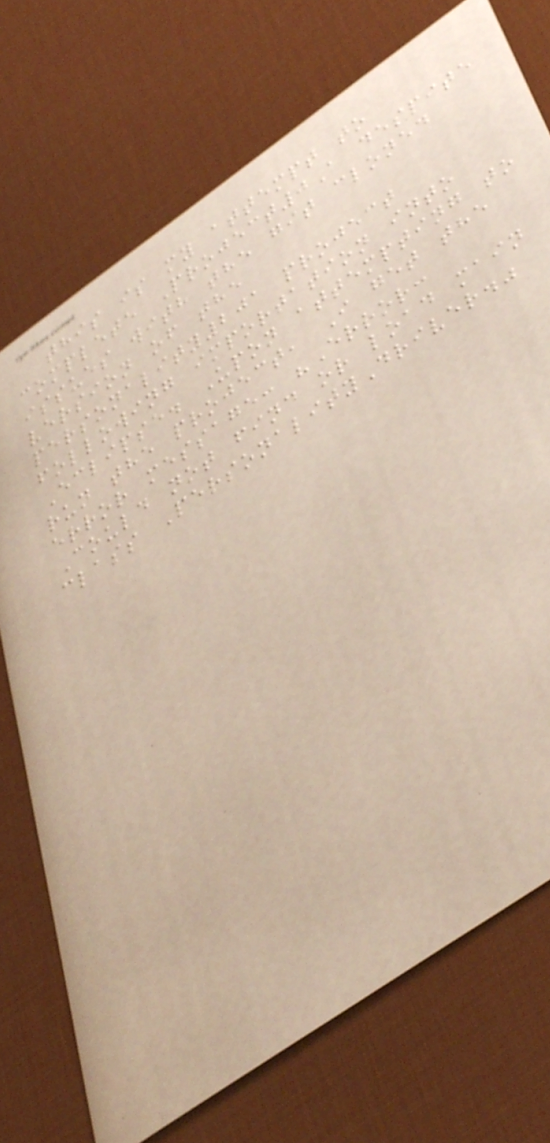this is my attempt to
complete Project0A despite
issues with the git cloned
version of the
personality201 project
following importation into
Eclipse. Upon attempting to
run the project, I get the
error message: "Error:
Could not find or load main
class PersonalityDriver."
